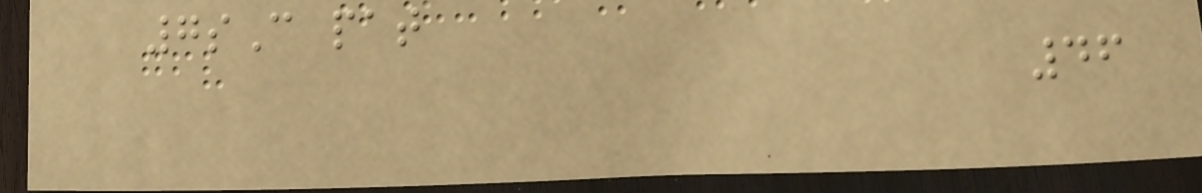7sC pat
46
